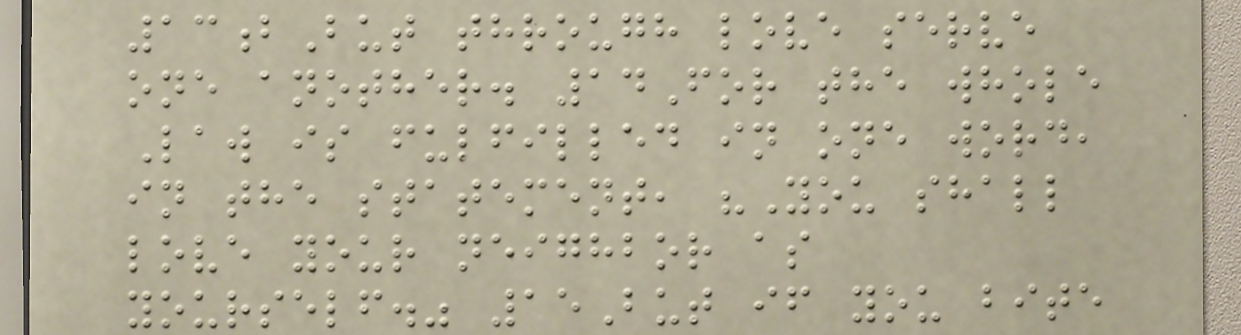13bBut through love serve
one another. 14For the whole
Law is fulfilled in one word,
in the statement, "You shall
love your neighbor as
yourself." 15But if you bite
